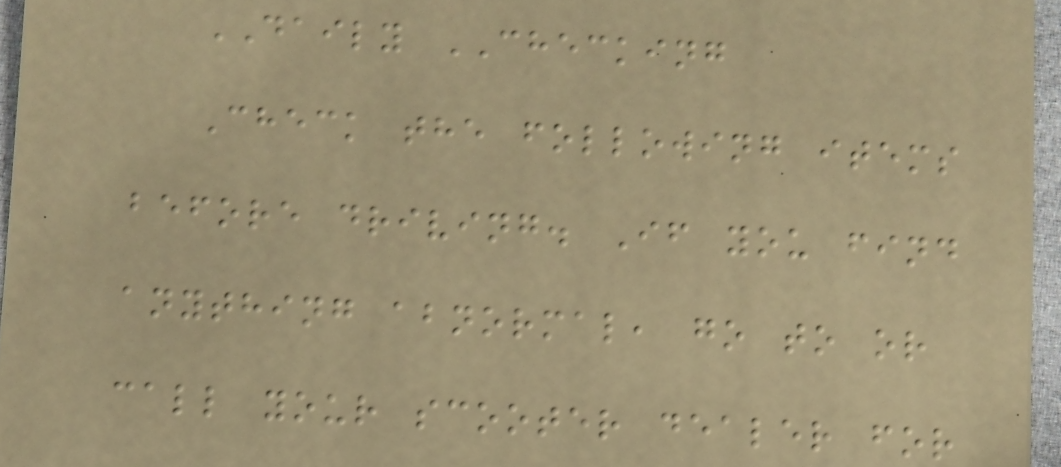DAILY CHECKING
Check the following items
before driving. If you find
anything abnormal, go to or
call your scooter dealer for
